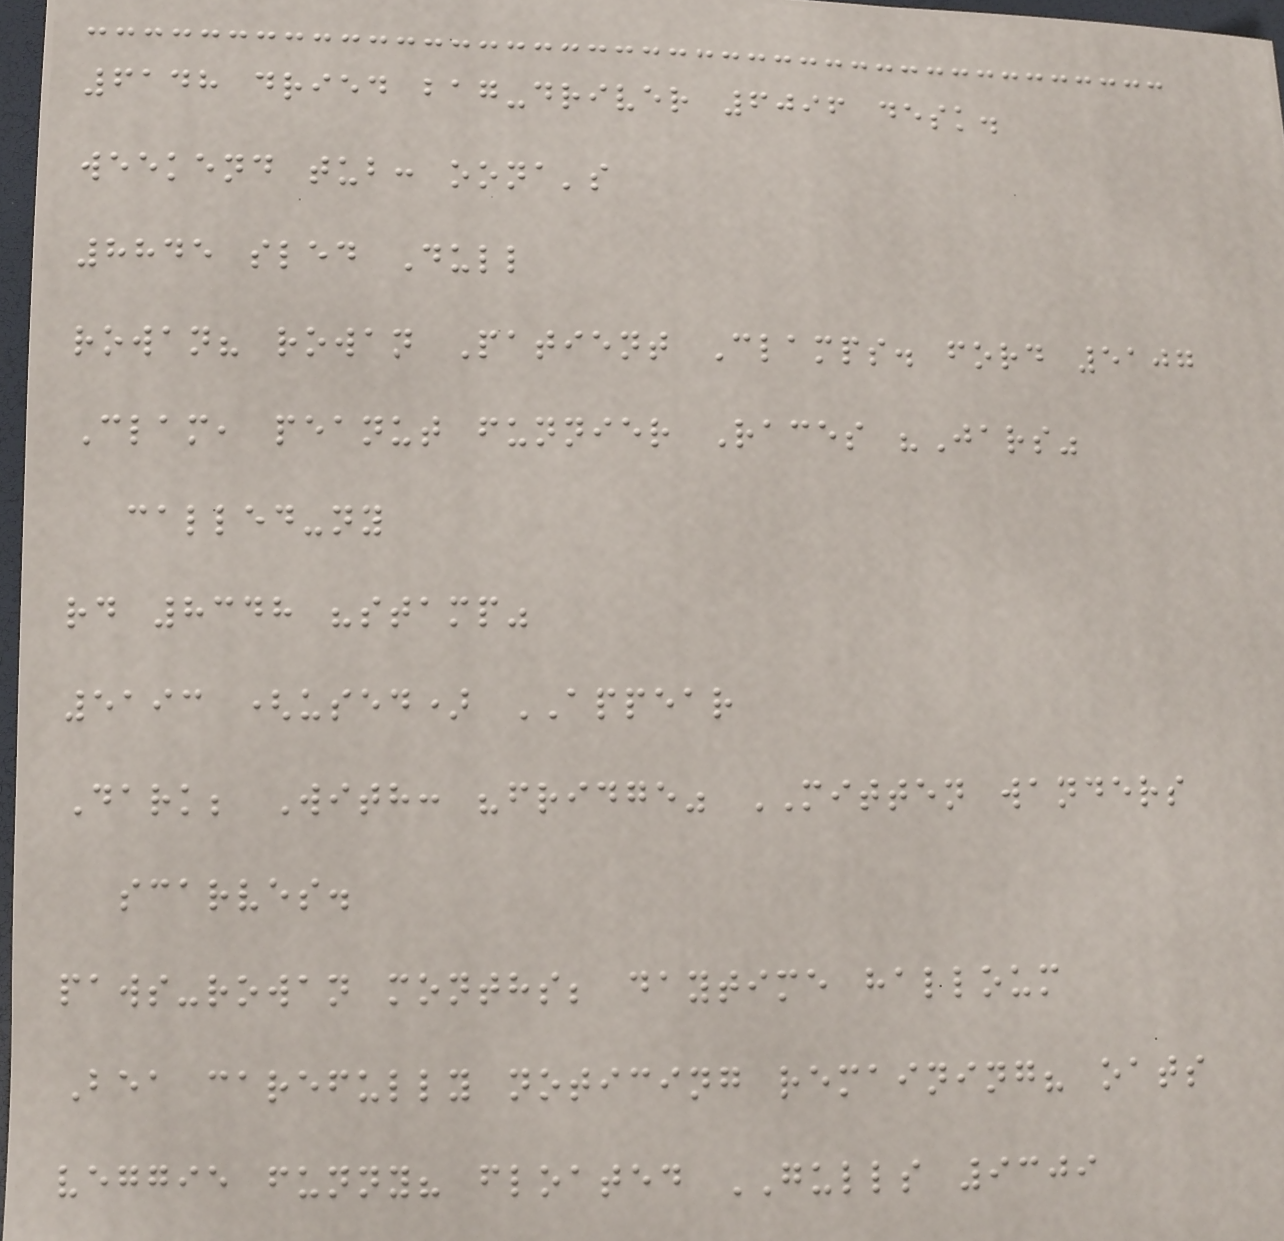6148 dried bag-driver 6096 desk.
weekend tub: oona's
8845 sled Dull
rowan? rowan Patient Clamps. ford 5107
Clam, peanut funnier Races "Jars"
called-ny
rd 8348 "stamp"
5193 (used) APPEAR
Dark; With: "fridge" MITTEN wanders
scarves.
paws-rowan months; daytime halloum
Bea carefully noticing remaining? oats
veggie funny? floated GULLS 9309
